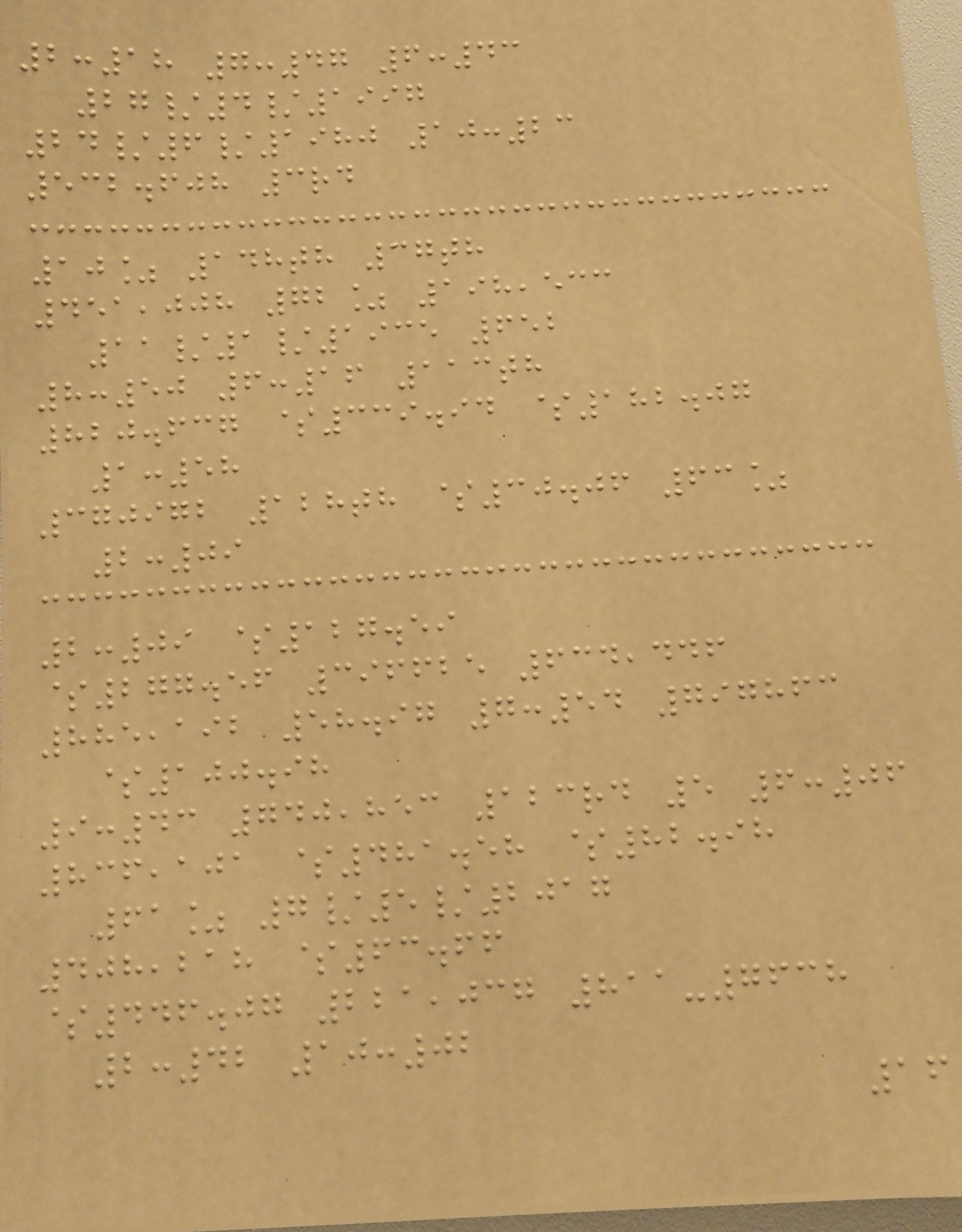2:18 7:47 6:43
27/4/1997
24/6/1980 10:23
532.608 3rd
10% 148th 37th
451,008 72% 198,533
11/1/1935 652
8:50 6:16 113th
820.637 $339.94 $182.07
1:58
370972 128th $30.06 63%
2:09
2:09 $127.59
$277.56 396625 634,446
885,192 58.97 7:54 797863
$100.98
9:43 740,853 123rd 5 6:06
836,101 $481.58 $82.98
61% 7/5/2017
408,218 $63.66
$446.07 221,037 811-7638
2:42 10:02
16
